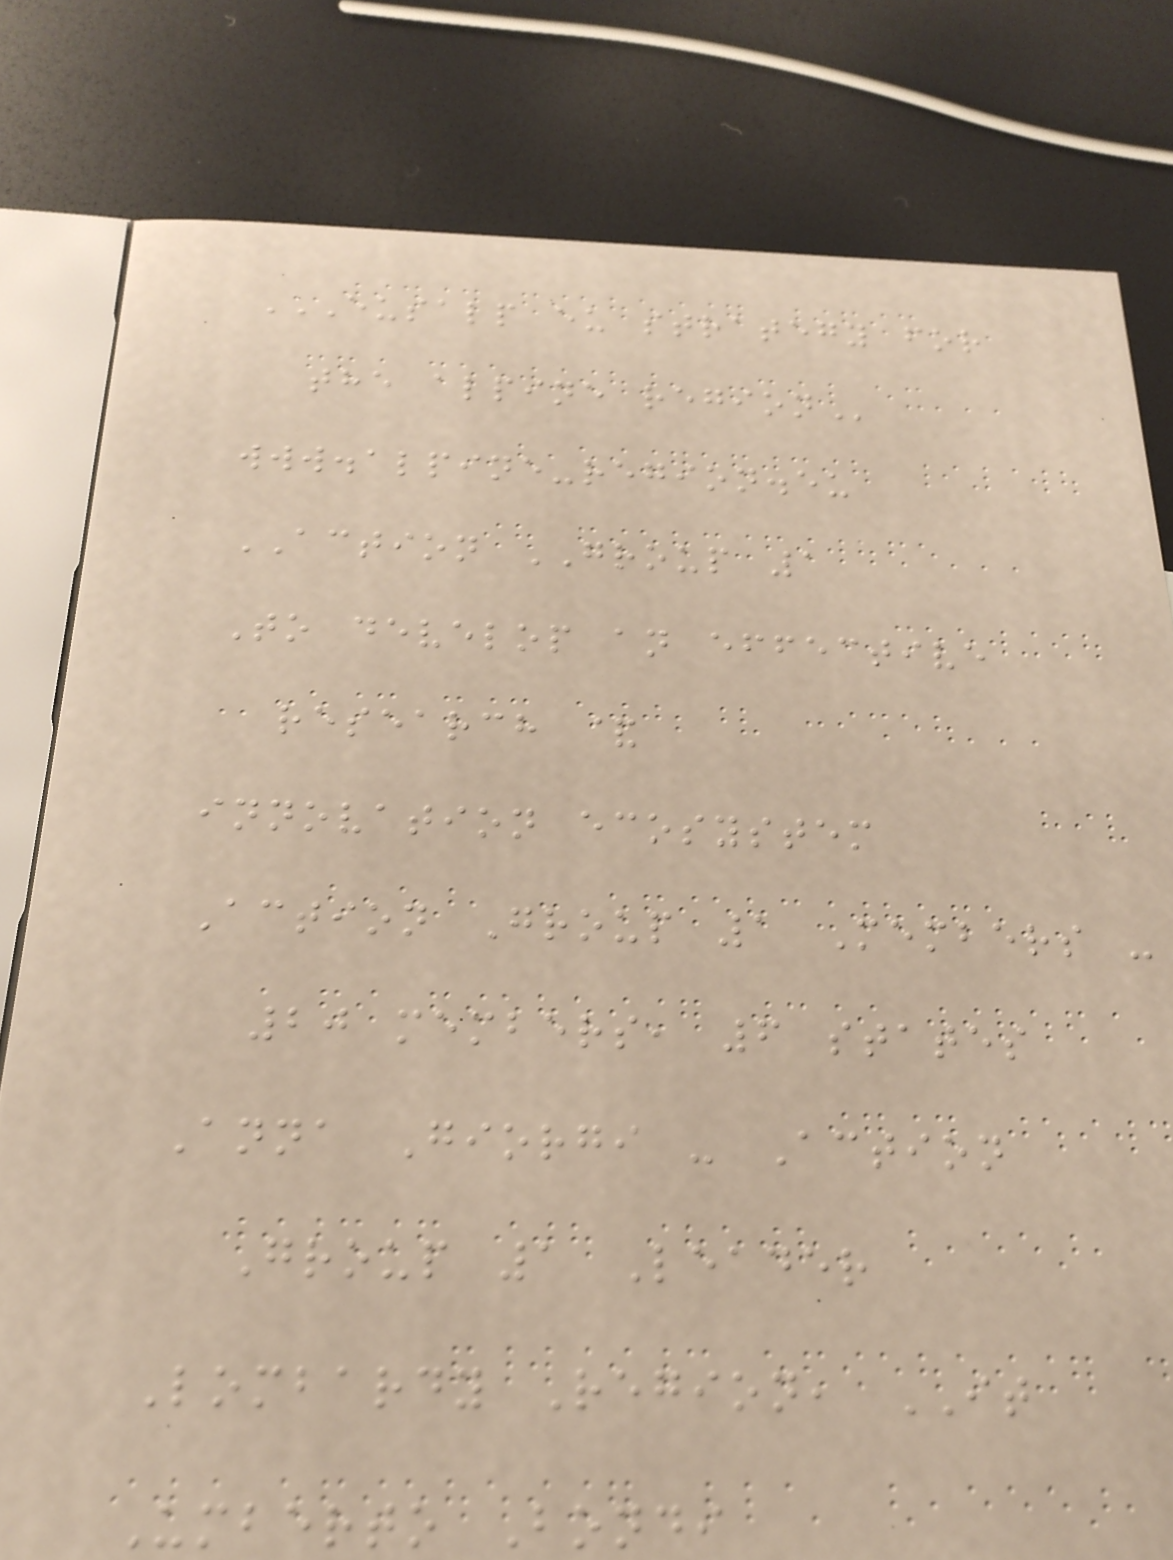EUSALP EU STRATEGY FOR
THE ALPINE REGION
www.alpine-region.eu
ACTION GROUP 1
To develop an effective
research &
innovation ecosystem
Action Group 1 Members -
20 members, 6 states
Anna Giorgi - Action
Group 1 Leader
Lombardy Region, IT
Umberto Bondi
